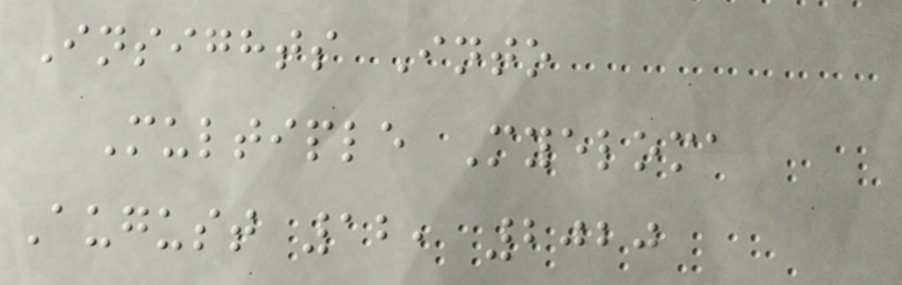Insights Into
Multiple Myeloma
August 12, 2020
